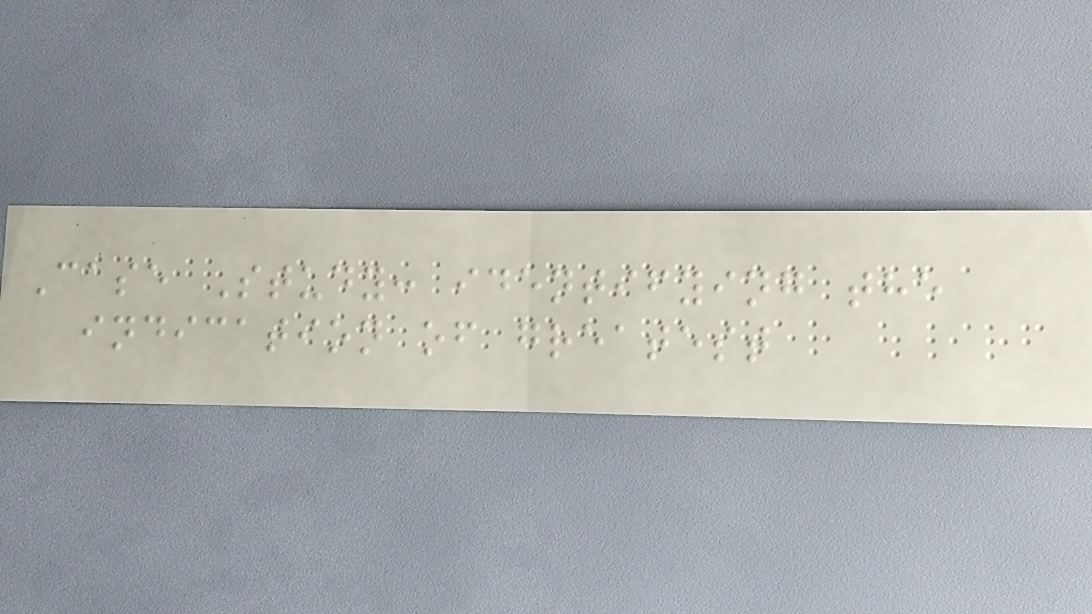Case Study: identifying the
indication of greatest
